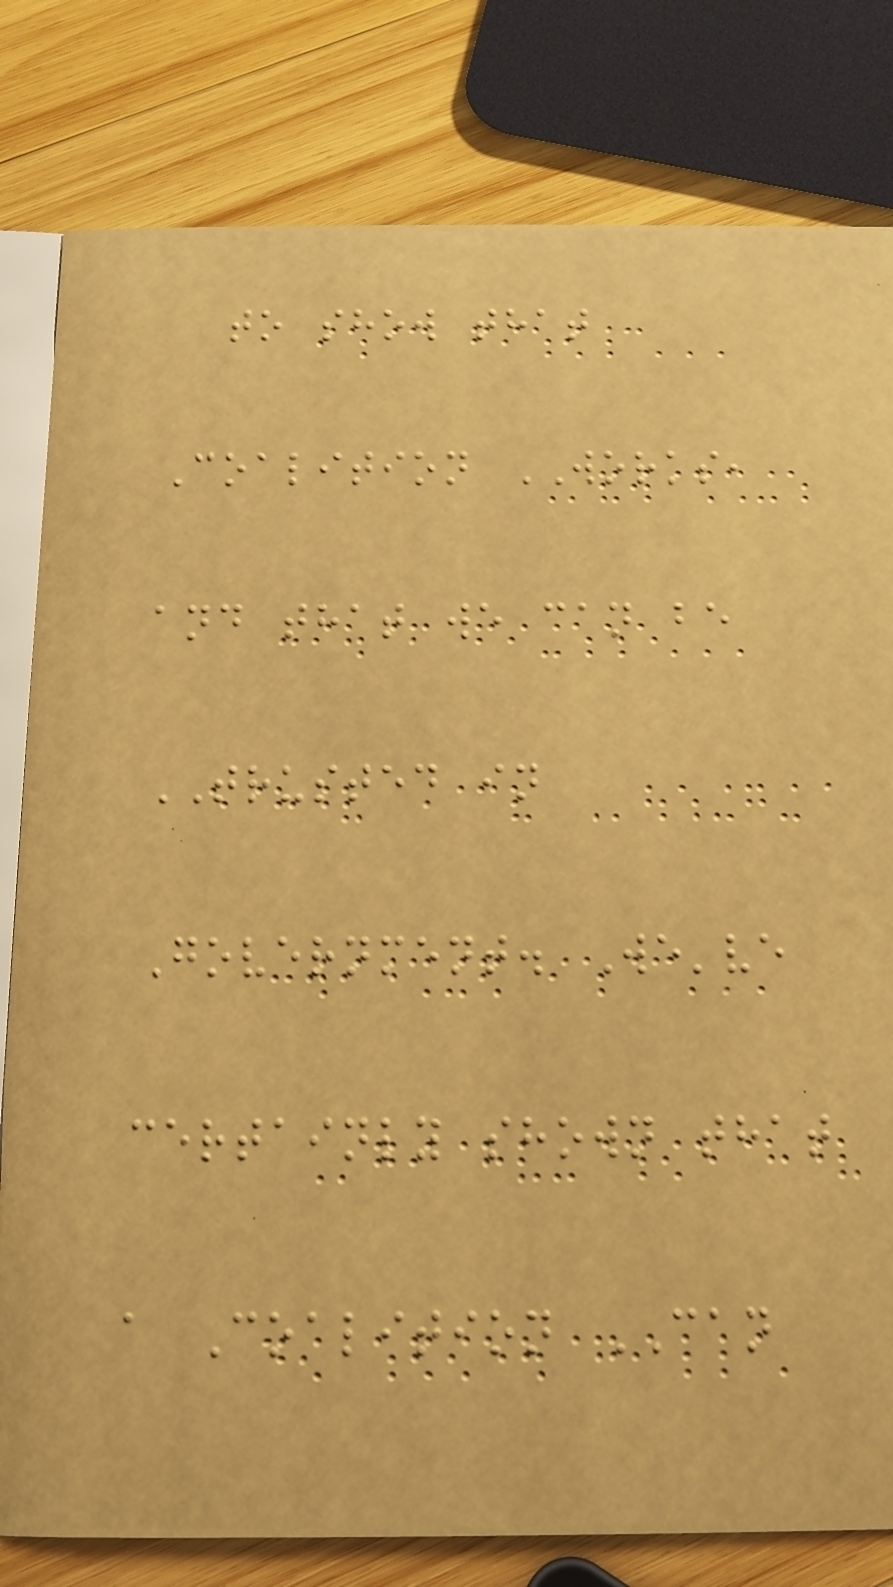to show that
Coalition WORKS,
and that we can be
TRUSTED in
Government. We've
certainly shown that
a Coalition CAN
